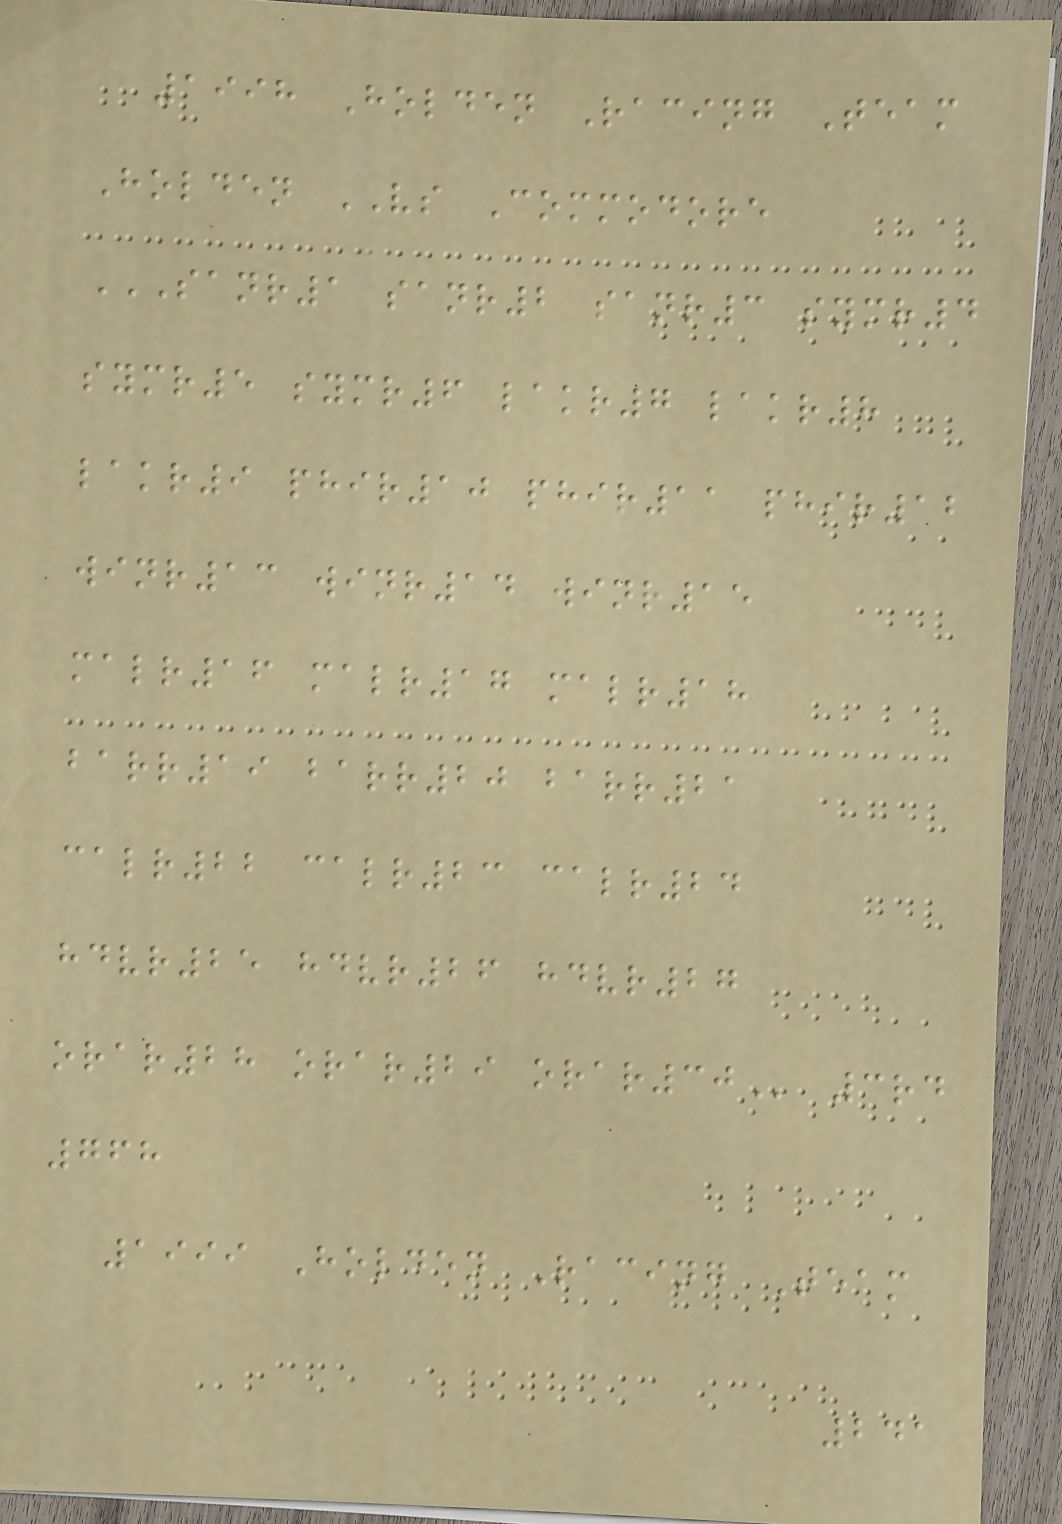1998 Holden Racing Team
Holden VS Commodore
SANR1 SANR2 SANR3 SYMR4
SYMR5 SYMR6 LAKR7 LAKR8
LAKR9 PHIR10 PHIR11 PHIR12
WINR13 WINR14 WINR15
MALR16 MALR17 MALR18
BARR19 BARR20 BARR21
CALR22 CALR23 CALR24
HDVR25 HDVR26 HDVR27
ORAR28 ORAR29 ORAR30 3rd
768
1999 Holden Racing Team
241
